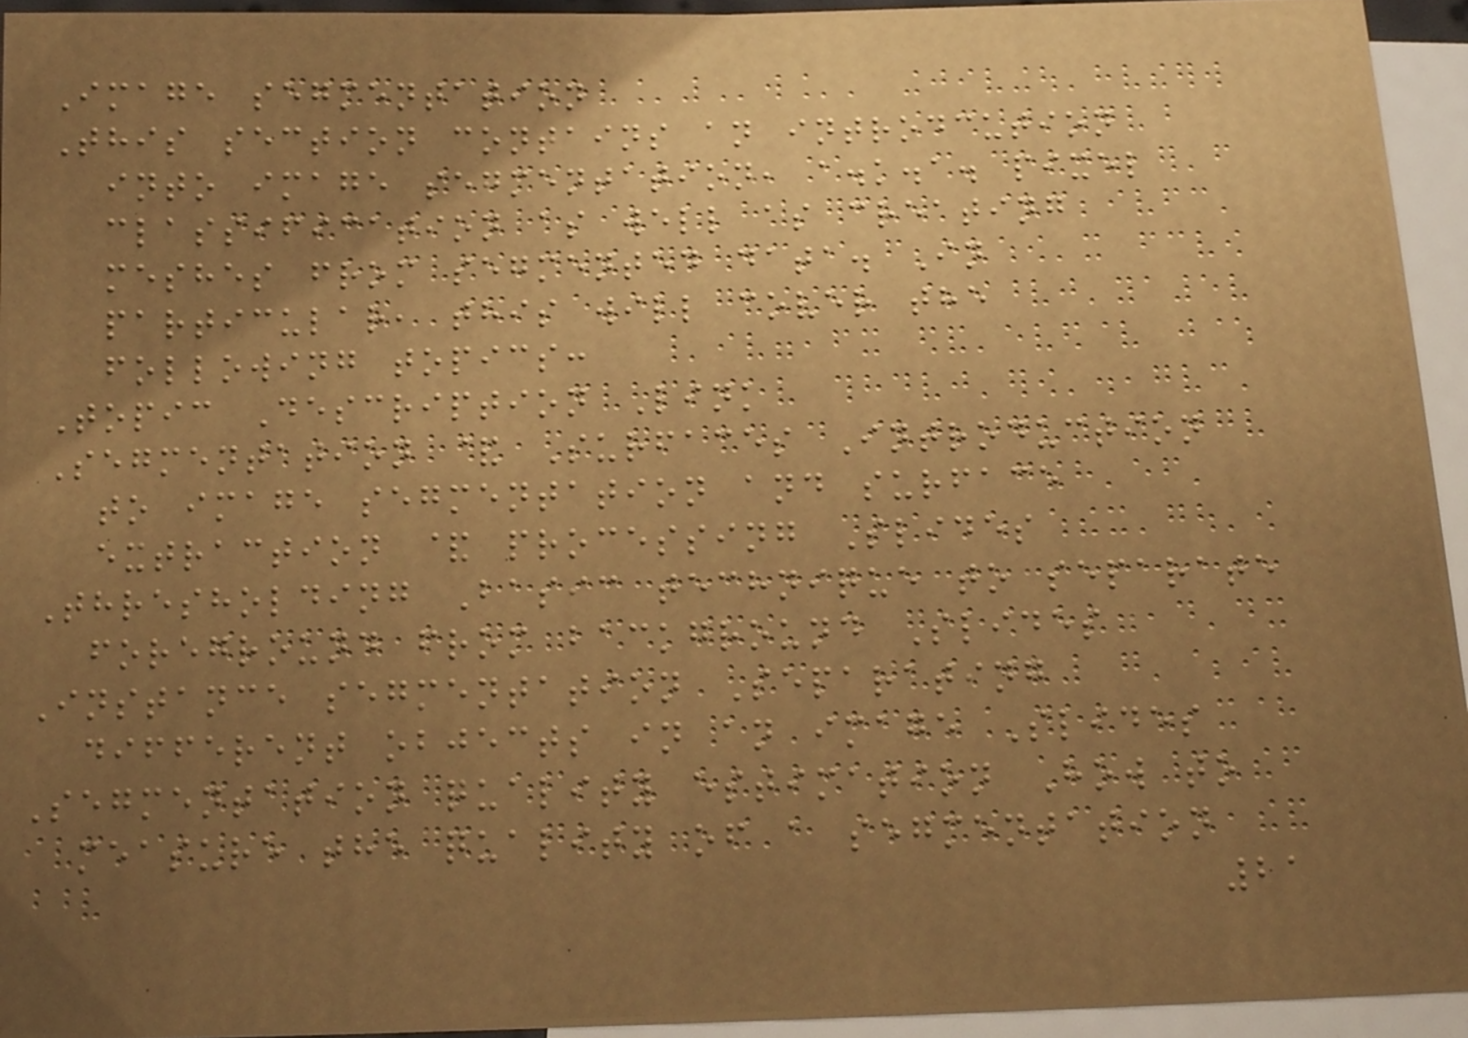Image segmentation
This section contains an introdcution
into image segmentation, a.k.a. pixel
classification as well as creating
meshes from segmented data. In
particular, this will cover the
following topics:
Topic Description Link
Segmentation & Surfaces Introduction
to image segmentation and surface
extraction & processing Slides
Thresholding Basic technique to separate
foreground from background Slides
Instance segmentation Separating
different objects in an image Slides
Segmentation quality estimation How to
measure the quality of a segmentation
21
